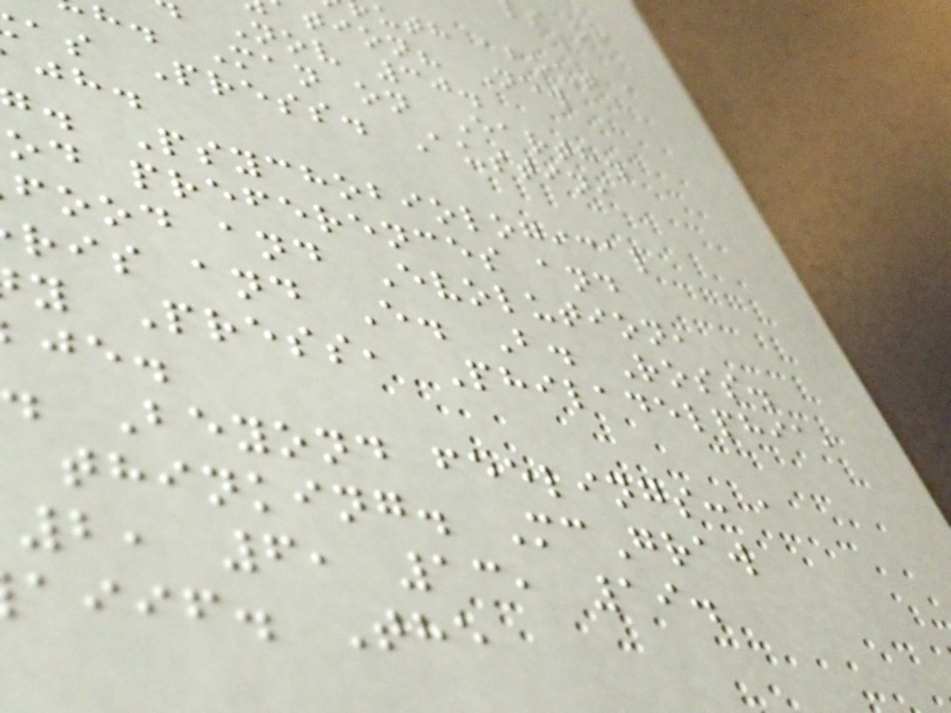uth about a
tion? New
Nov 30.
h. Man on Earth.
as Press. Austin,
. Psychobiological
od preferences and
food and Evolution,
ris and E. B. Ross.
y Press, Philadelphia,
. Beyond feelings: a
thinking. McGraw
2, 6, 13, 19.
aiif. The
